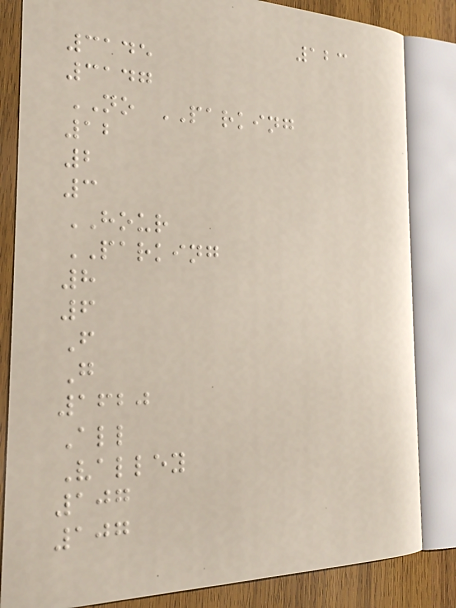123
3145
3147
NO PARKING
12
2
3
HOUR
PARKING
8
6
F
G
1620
All
Valley
107
107
